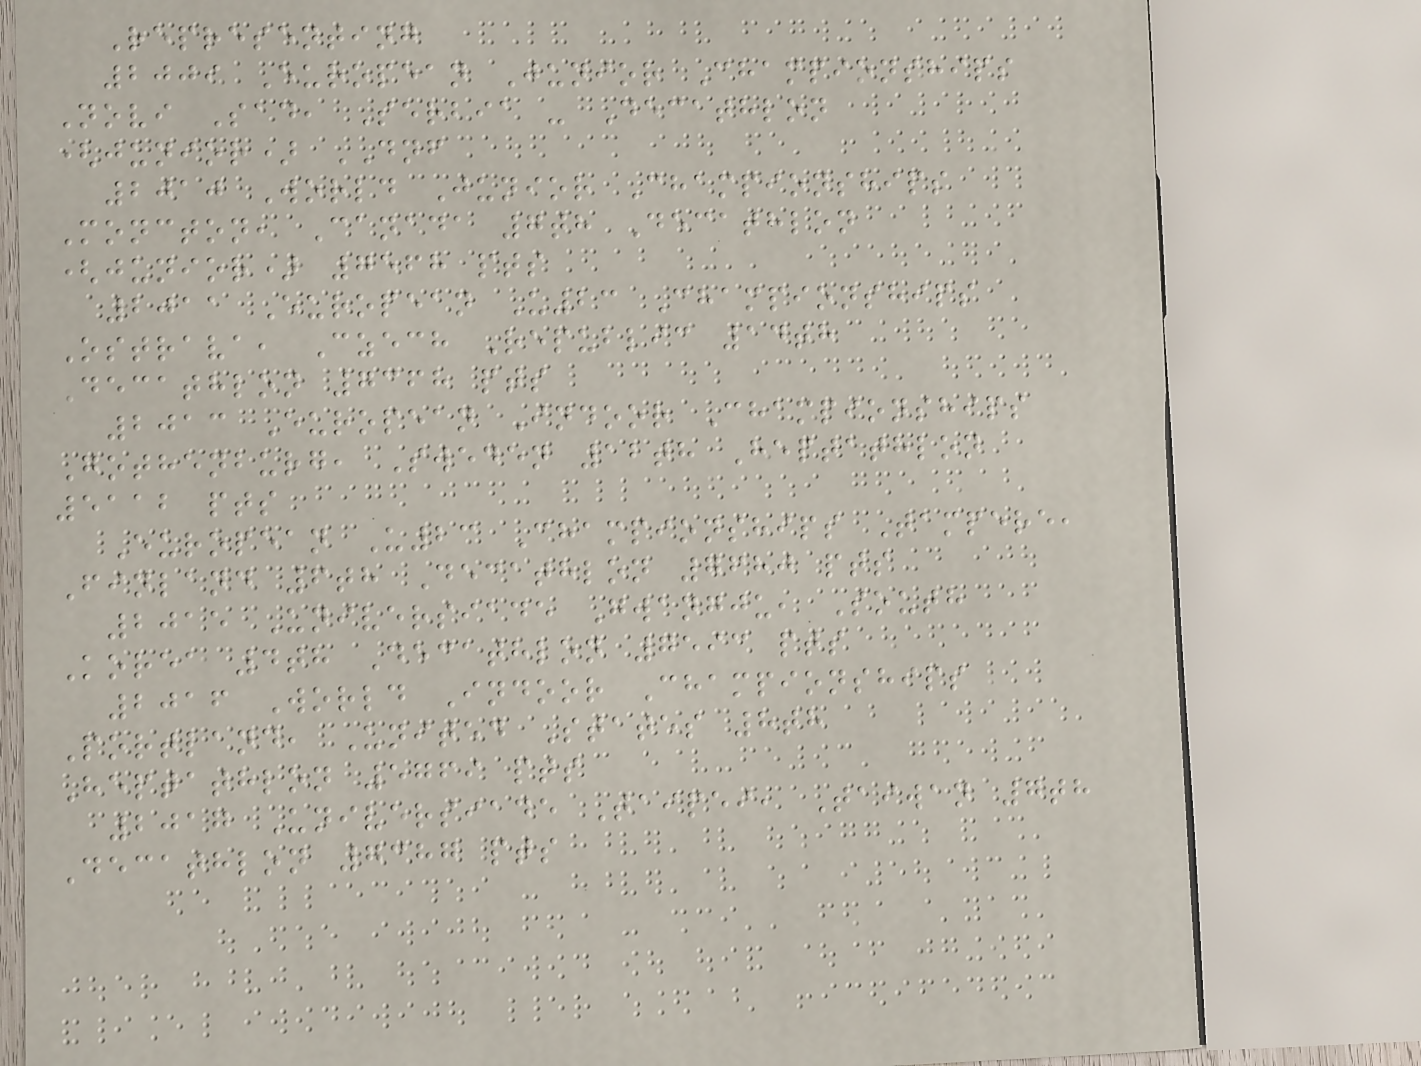Representing
2009 European Junior Championships
Novi Sad, Serbia - Decathlon
(junior) DNF
2010 World Junior Championships
Moncton, Canada 7th Decathlon
(junior) 7568 pts
2011 European U23 Championships
Ostrava, Czech Republic 14th
Decathlon 7368 pts
2013 European Indoor Championships
Gothenburg, Sweden 12th Heptathlon
5112 pts
European U23 Championships Tampere,
Finland 6th Decathlon 7680 pts
2015 Universiade Gwangju, South
Korea 4th Decathlon 7593 pts
2016 World Indoor Championships
Portland, United States 8th
Heptathlon 5769 pts
2017 Universiade Taipei, Taiwan 7th
Decathlon 7387 pts
